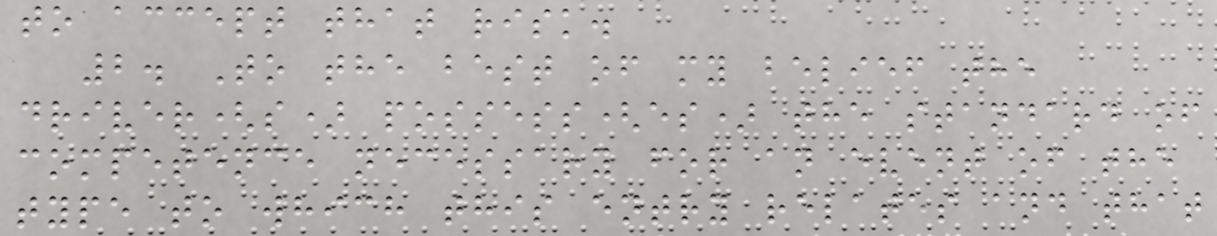to accept that risk.
2. To the best of my belief the
driver(s) possess(es) the standard of
competence necessary for an event of the
type to which this entry relates and that
